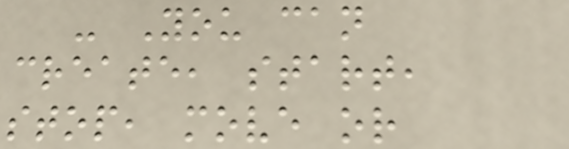- You can
create, start,
stop, move or
